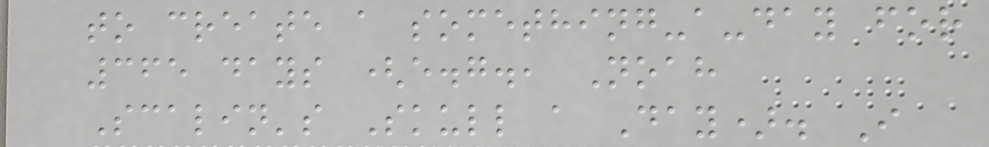to create a something-a-day for
365 days (e.g., Noah
Scalin's Skull a Day). I
